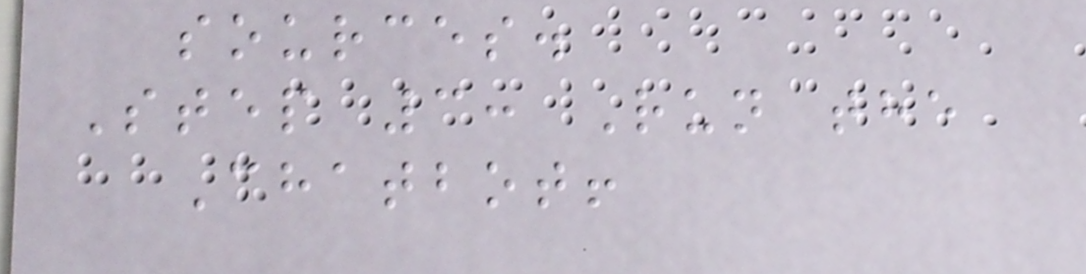sources.
Step 3: Run the
Chatbot!
